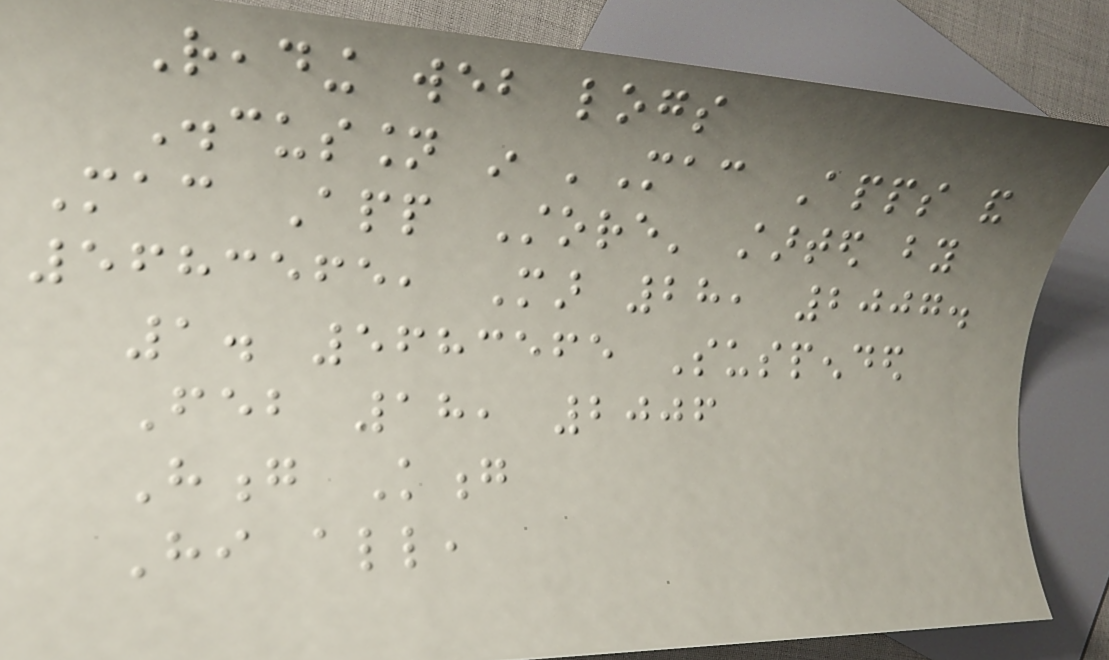Reading web logs
Discussion in 'Mac Apps and
Mac App Store' started by
5683565, Mar 28, 2007.
1. 5683565 Suspended
Feb 18, 2006
Hong Kong
Hi all,
